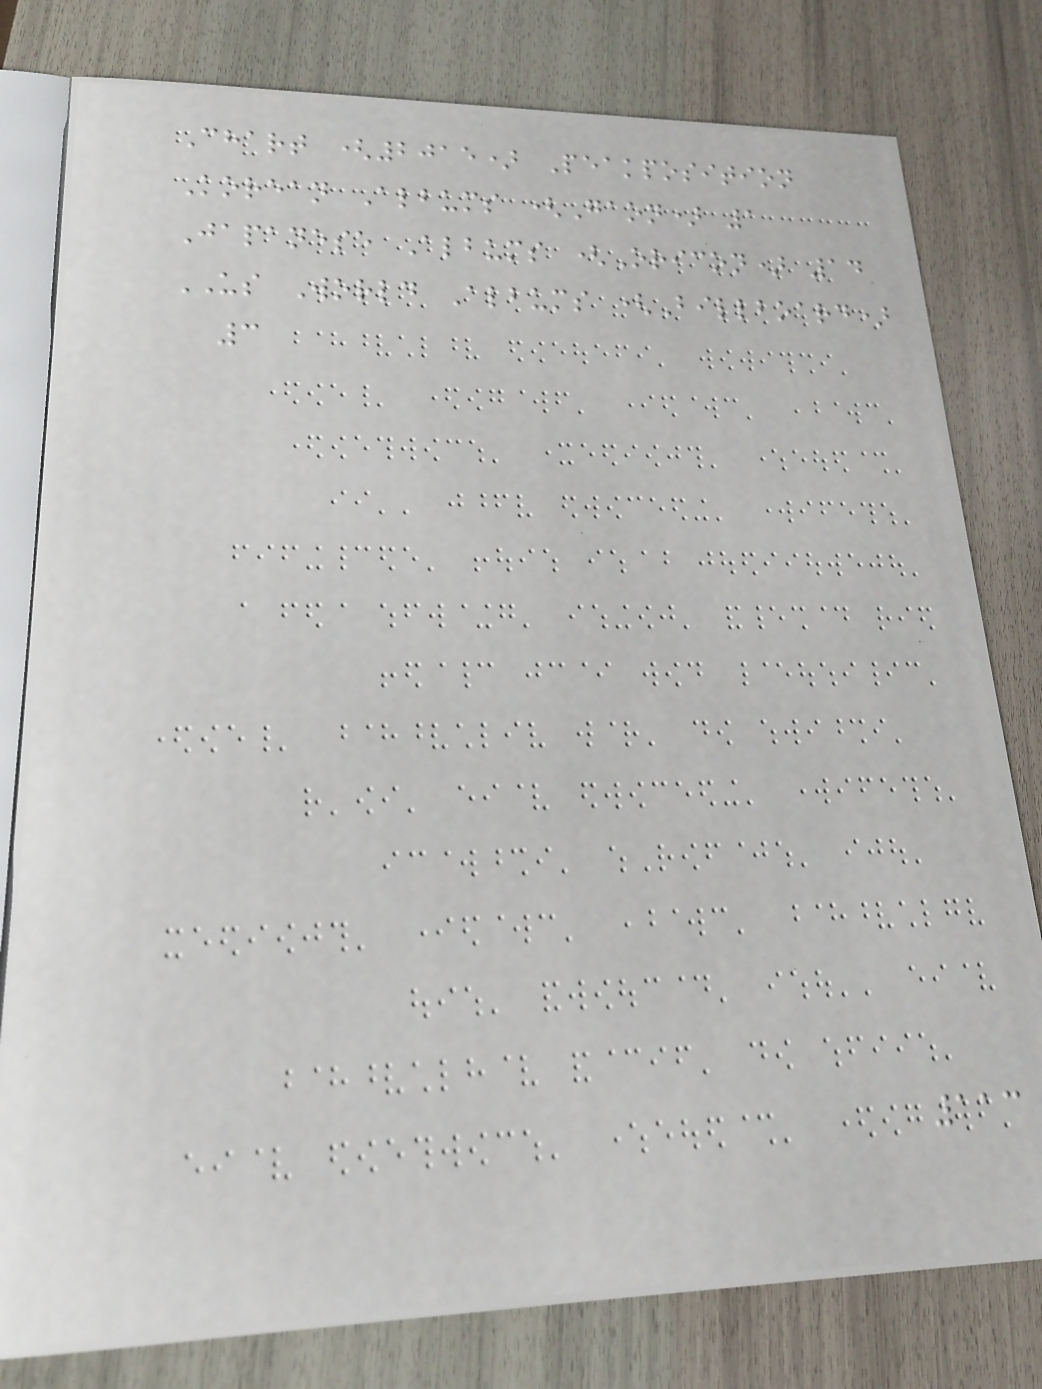Chart (2015) Peakposition
Korean Albums (Gaon) 1
Japanese Albums (Oricon) 14
US World Albums (Billboard)
3
113
